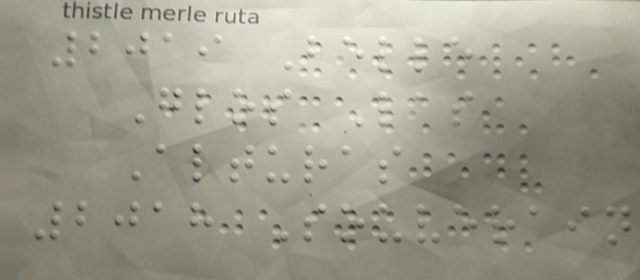2019 Belle
Glos Las
Alturas
2018 Souverain
